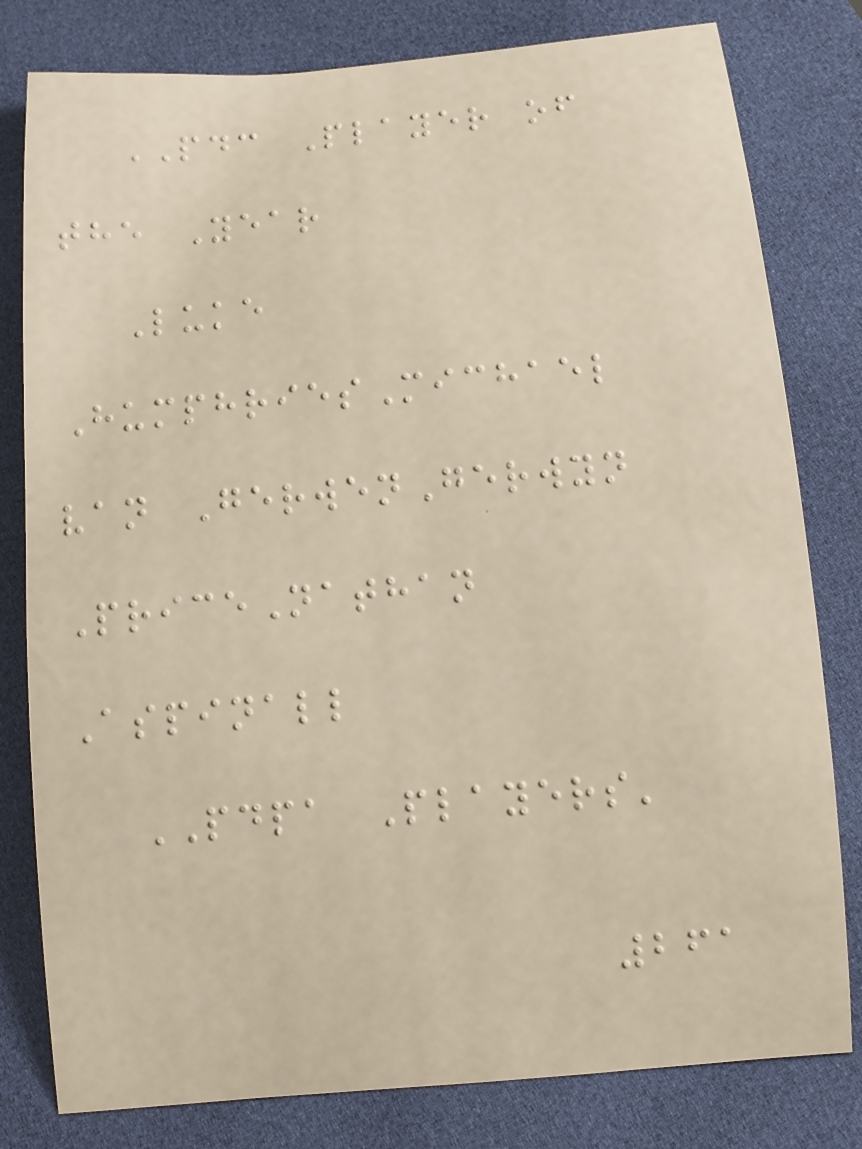PDC Player of
the Year
Luke
HumphriesMichael
van GerwenGerwyn
PriceNathan
Aspinall
PDPA Players'
261
